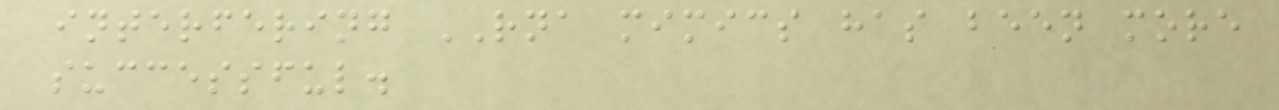interfering RNA mimics has been more
successful.
